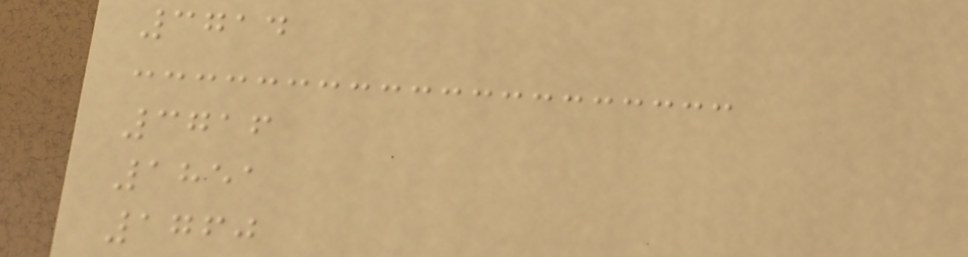3714
3716
1851
1760
